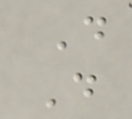D
D
